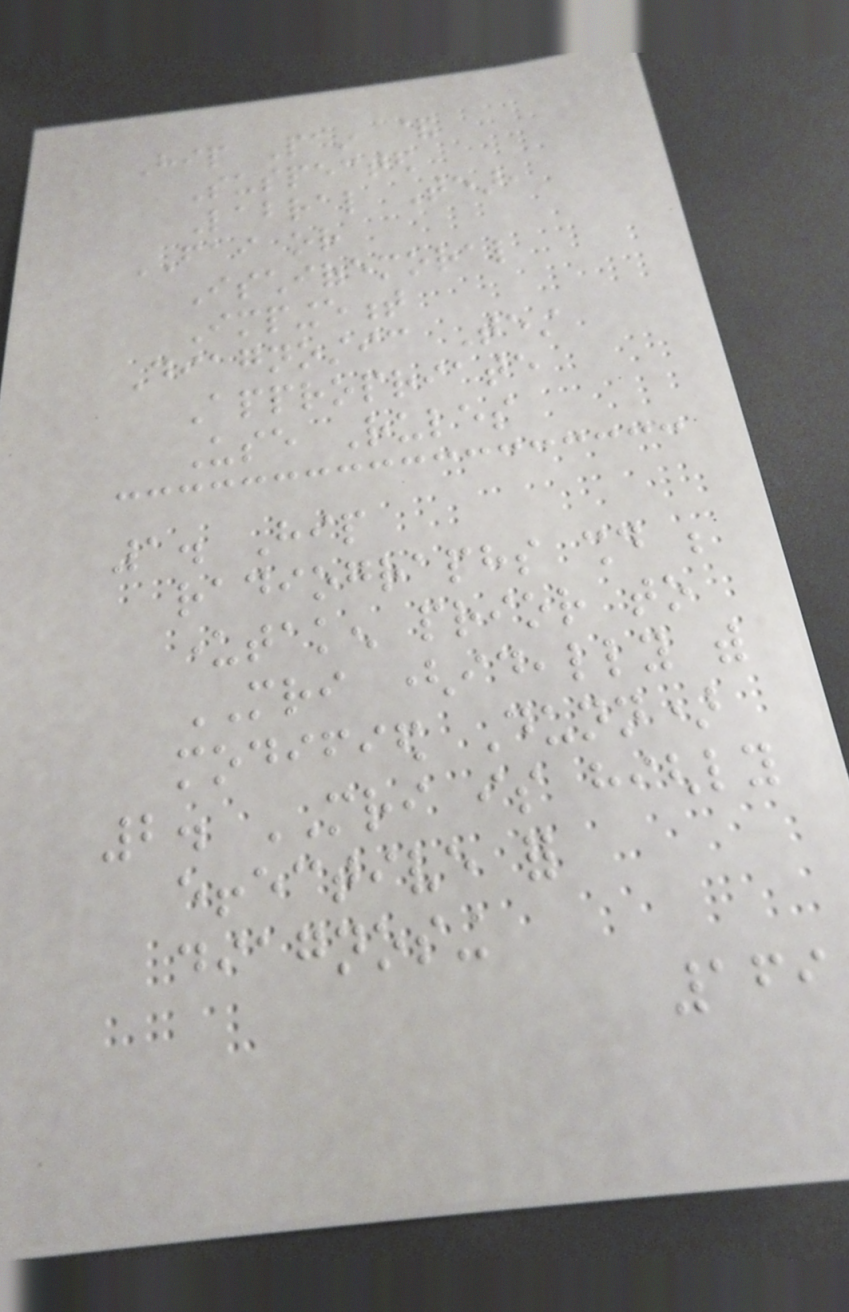Hip Pain &
Suspected
Labral Tear,
FAI or
Ischiofemoral
Impingement
Diagnostic Test
Appropriate
Use Rules
1. Hip
radiographs should be
undertaken prior to
MRI (ideally with
modified Dunn)
2. MRI is highly
effective for
diagnosing
169
